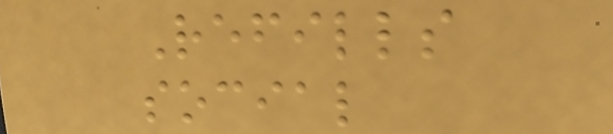Refills
social
